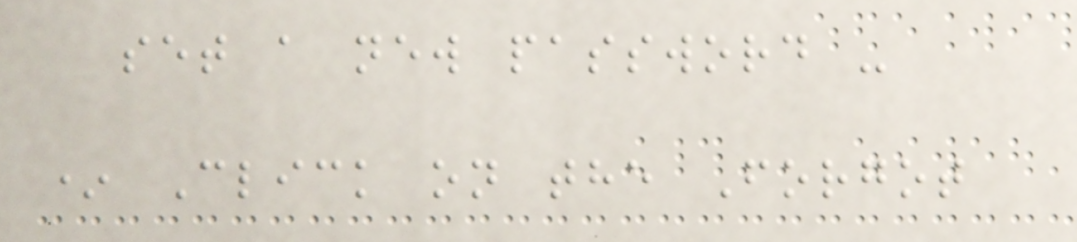set a new password -
* Click on the Forgot
